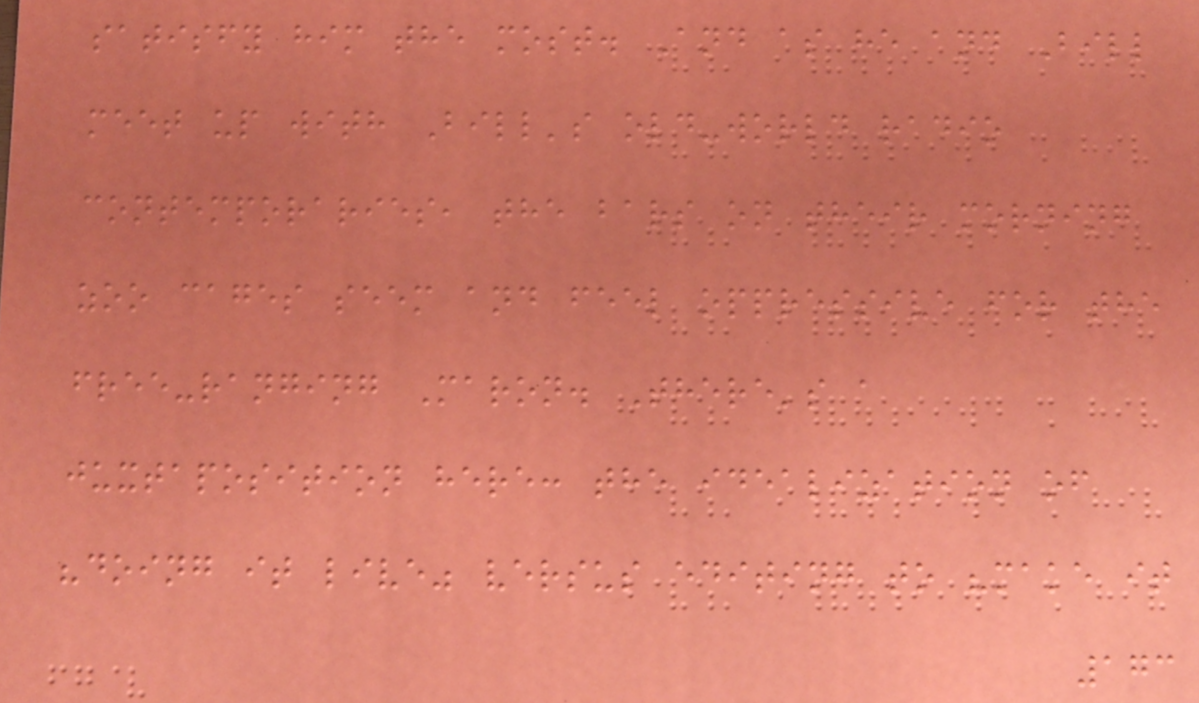satisfy him the most. And as he and Bill
meet up with Bill's old-world radio
contemporaries, the bars on their morning
zoo cages seem and feel oppressive for the
free-ranging Maron. There's a
juxtaposition here: the idealization of
"doing it live" versus editing to "make it
173
